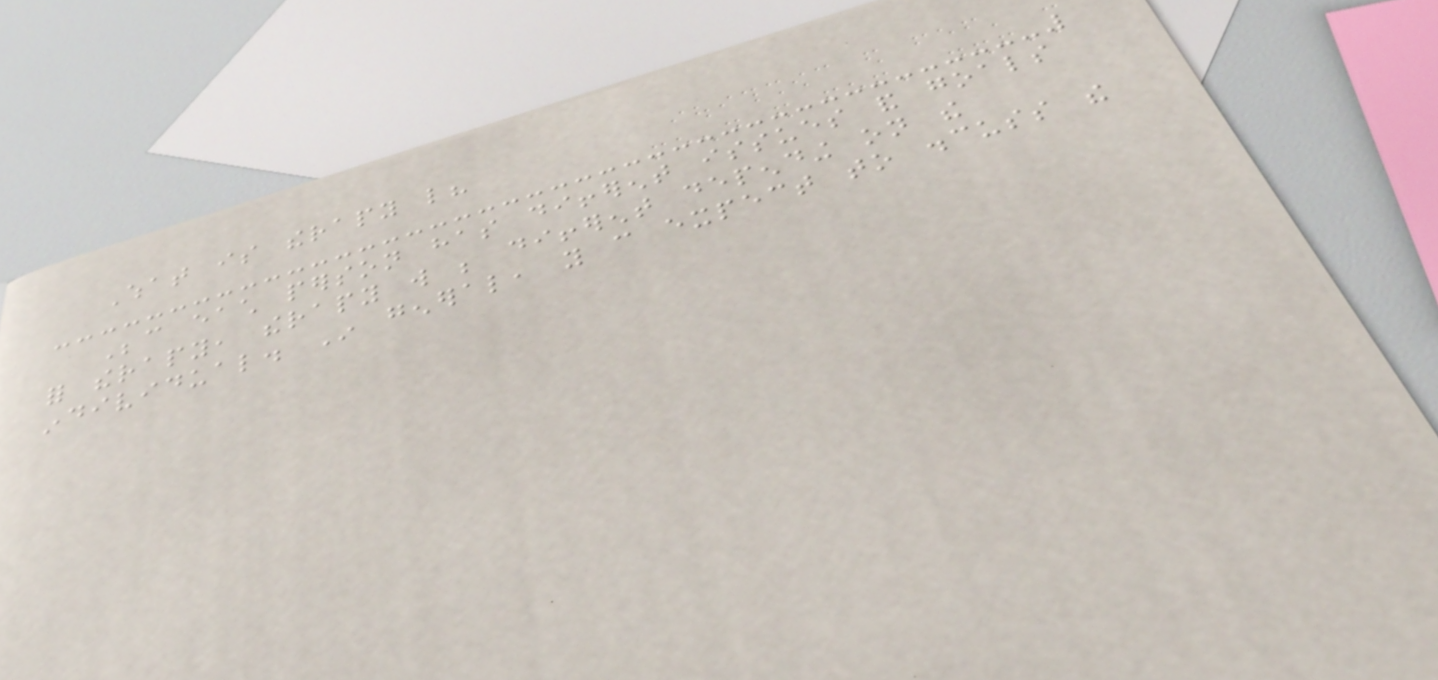What is therapy like?
Because each person has different issues and goals
for therapy, therapy will be different depending on the
individual. In general, you can expect to discuss the
